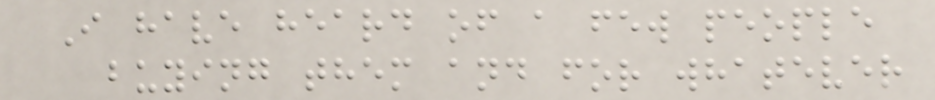I have heard of a few people
buying them and for whatever
